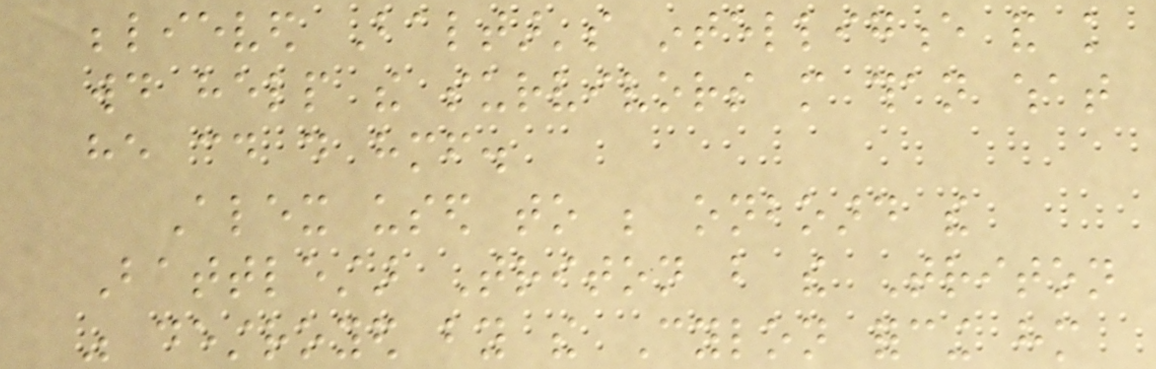believed Baltar's intelligence and knowledge
would help the survivors more than what
he could do himself.
Alex used to be onboard the
Battlestar Triton but the Triton
was destroyed by the Cylon forcing him
